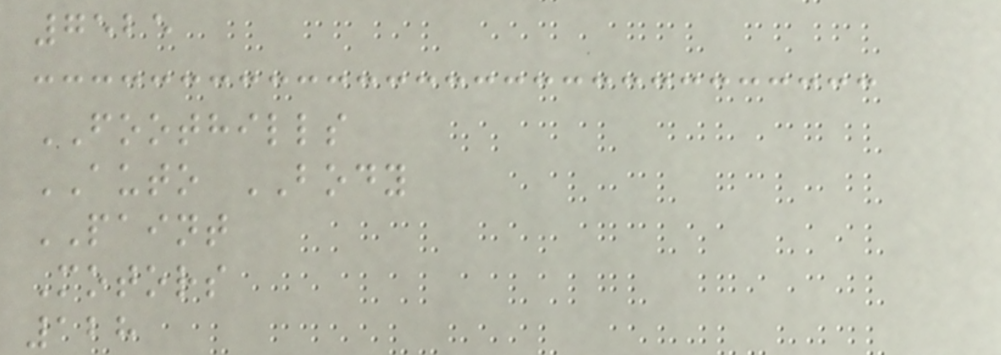7525
FOOTHILLS
AUTO BODY
PAINT
Motors
128
